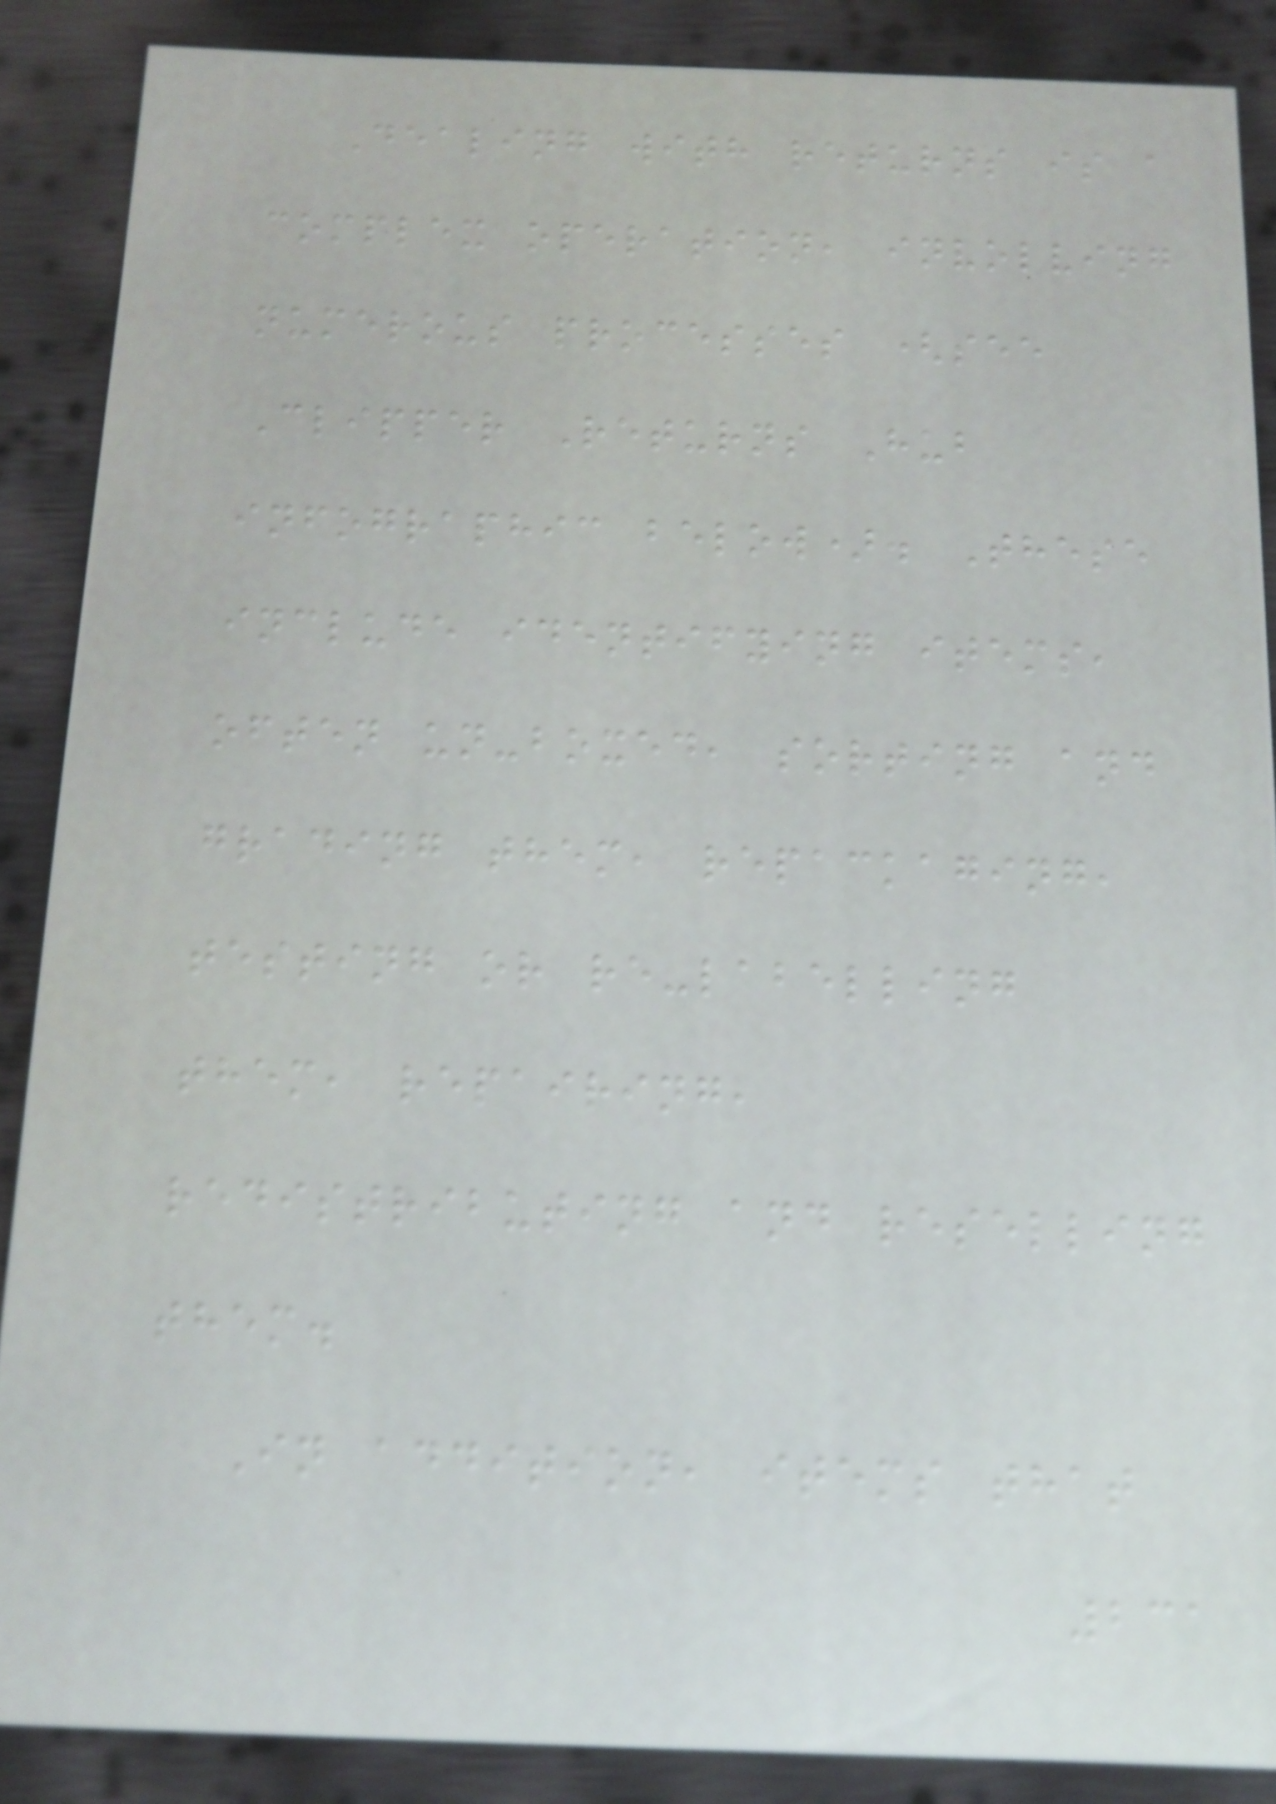Dealing with returns is a
complex operation, involving
numerous processes (see
Clipper Returns Hub
infographic below). These
include identifying items,
often un-boxed, sorting and
grading them, repackaging,
testing or re-labelling
them, repairing,
redistributing and reselling
them.
In addition, items that
231
